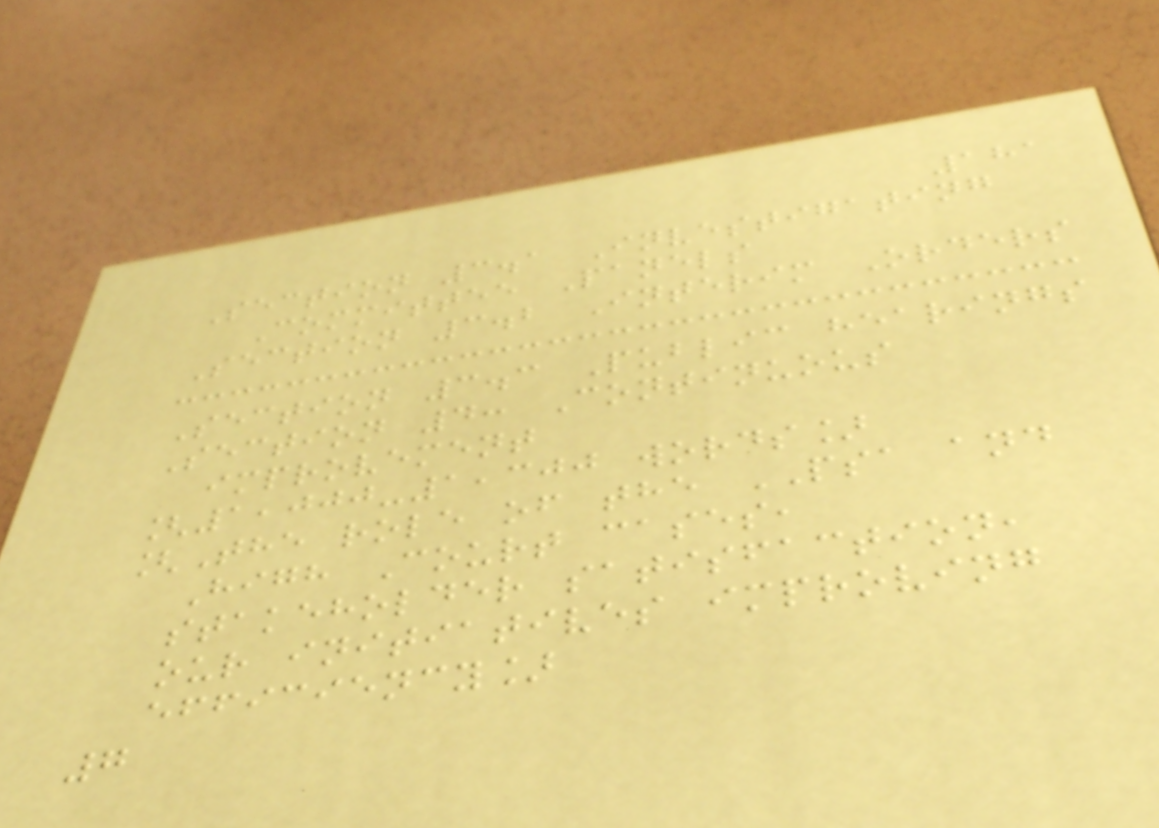181
Section 3.1 Investigating
Committee Panels
Section 3.2 Interim Orders
Section 3.3 Public hearings
Section 4: Continuous
improvement
[1,000-1,300 words]
[The role of the PSA and
High Court cases,
stakeholder satisfaction,
our initiatives improving
efficiency]
7
